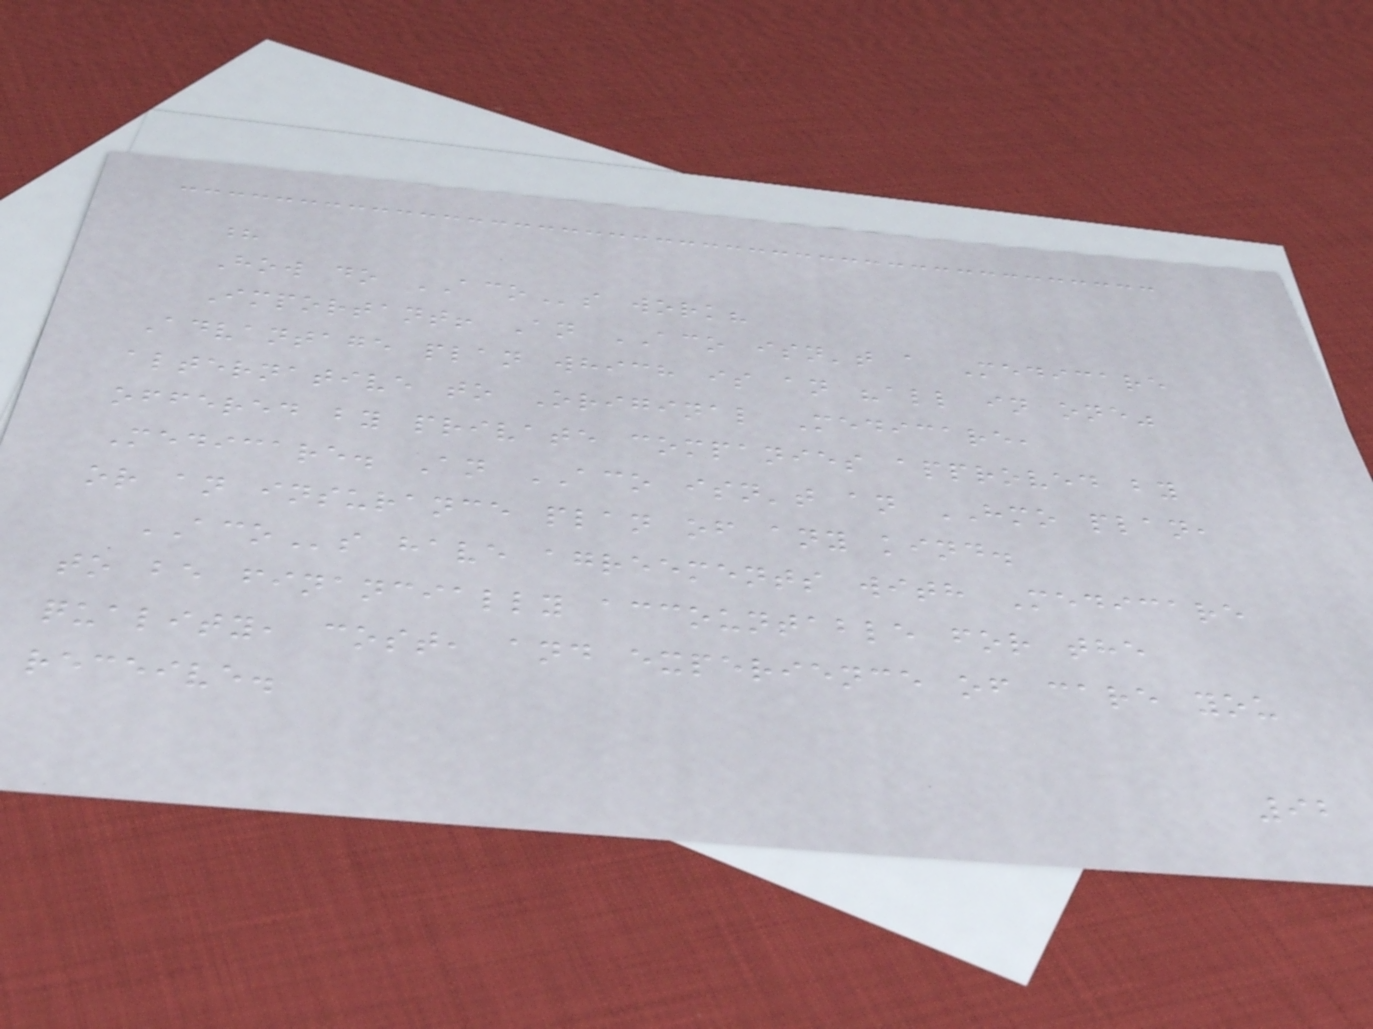?
How do ACOs work?
Important! An ACO isn't a Medicare
Advantage plan which is an "all in one"
alternative to Original Medicare,
offered by private companies approved by
Medicare. An ACO isn't an HMO plan,
or an insurance plan of any kind.
ACOs have agreements with Medicare
to be financially accountable for the
quality, cost, and experience of care you
receive.
92
